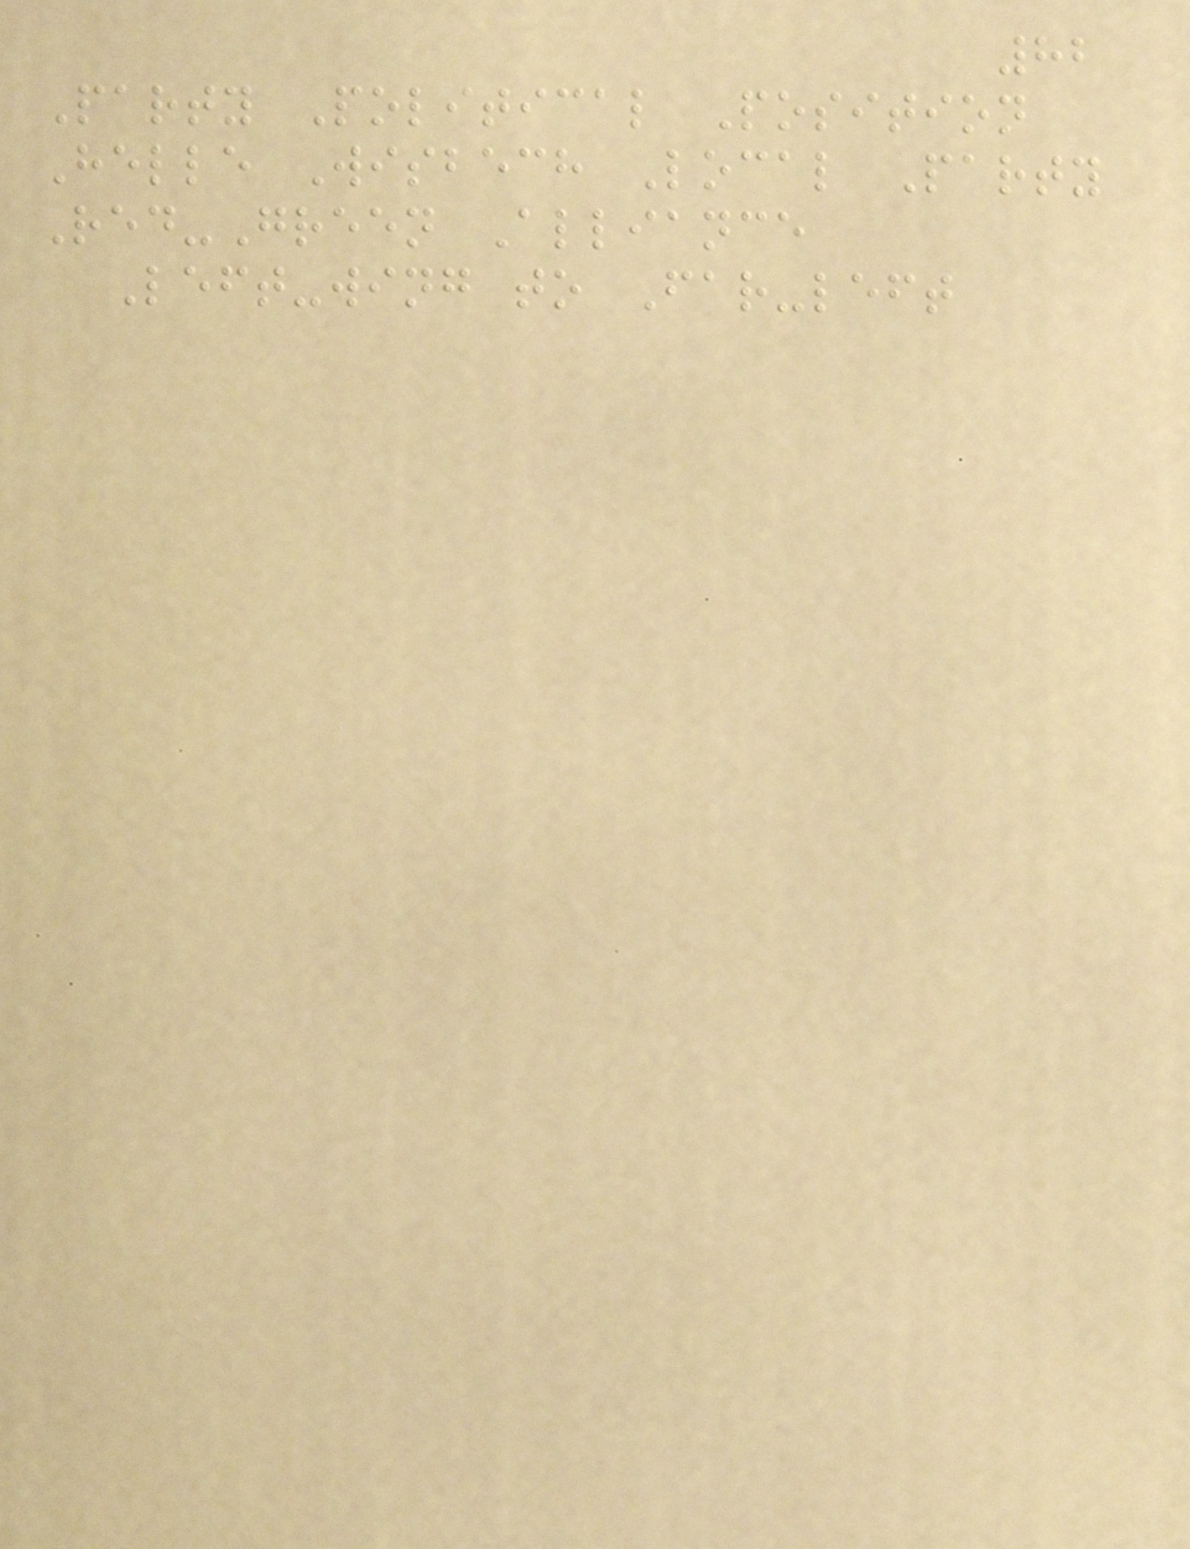82
Party Political Position
Helle Wisbech Local Party
Red-Green Alliance
Left-wing to Far-left
